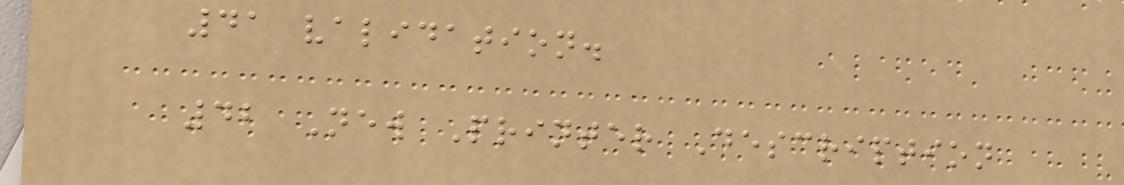41 validation.
42 New Printer Description
